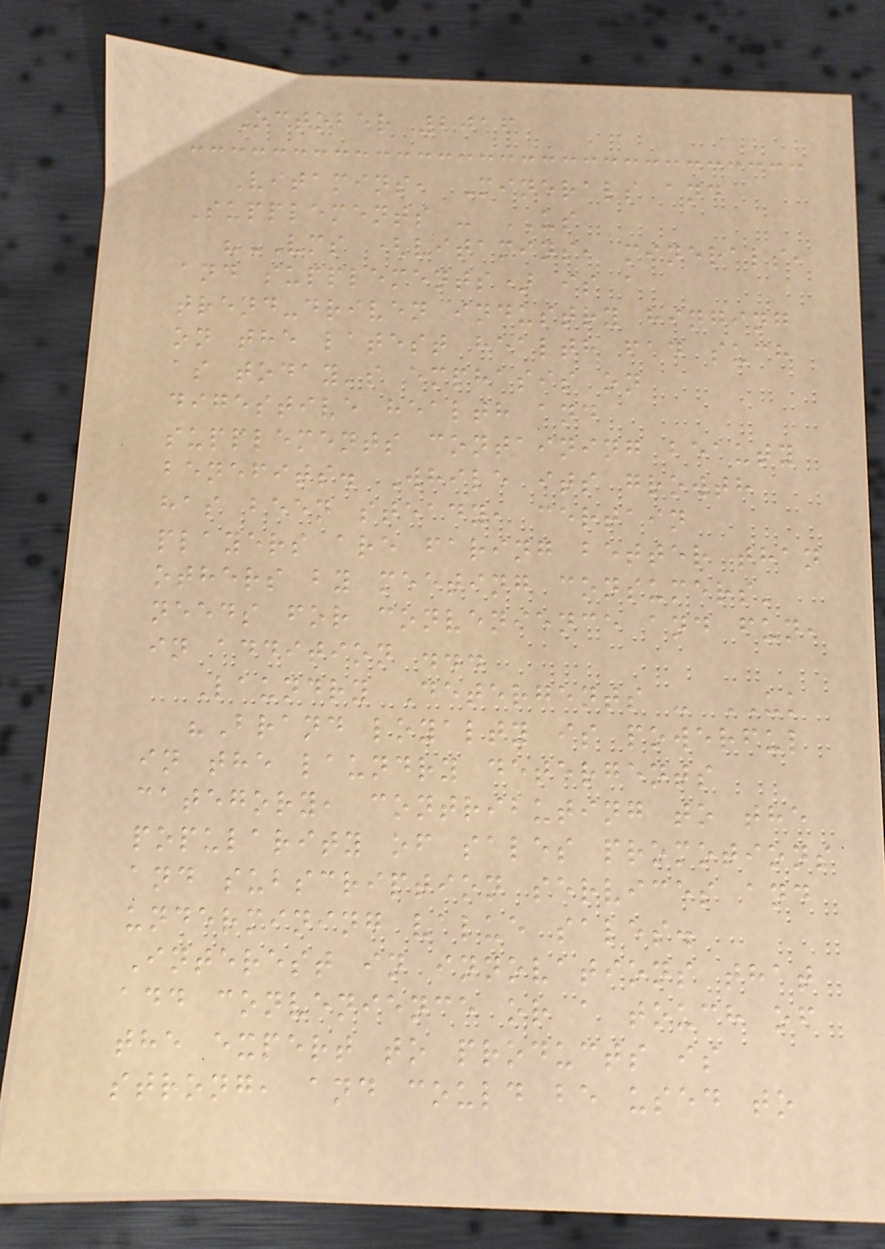October 2016
Vitamins, Minerals and
Supplements - US
"VMS (vitamins, minerals,
and supplements) is a
trend-driven industry hinging
on the latest health fad such
as today's emphasis on
digestive health and
supplements containing beauty
benefits. While its growth
has been steady, certain
players are faring better than
others by meeting consumers'
needs for convenience and fun,
in addition ...
Laundry Detergents - UK
"Brand loyalty is powerful
in the laundry detergents
category, contributing to the
popularity of sales promotions
and subscription services and
undermining value sales.
Interest in innovations that
add convenience or a touch of
the expert to products is
strong, and could be used to
